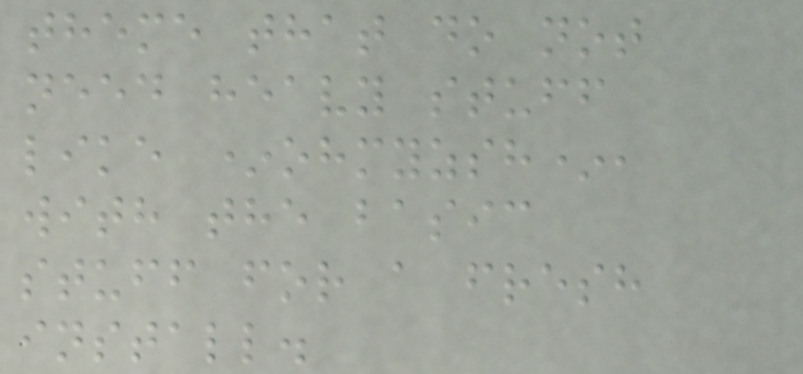theme that do not
need heavy stuff
like *ohmyzsh*,
with the basic
stuff for a fresh
install.
